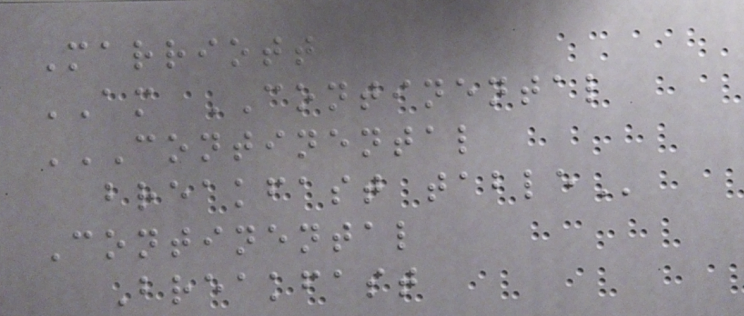Marriott
AM CONTINENTAL
CONTINENTAL
BREAKFAST TABLE
Continental
Breakfast
